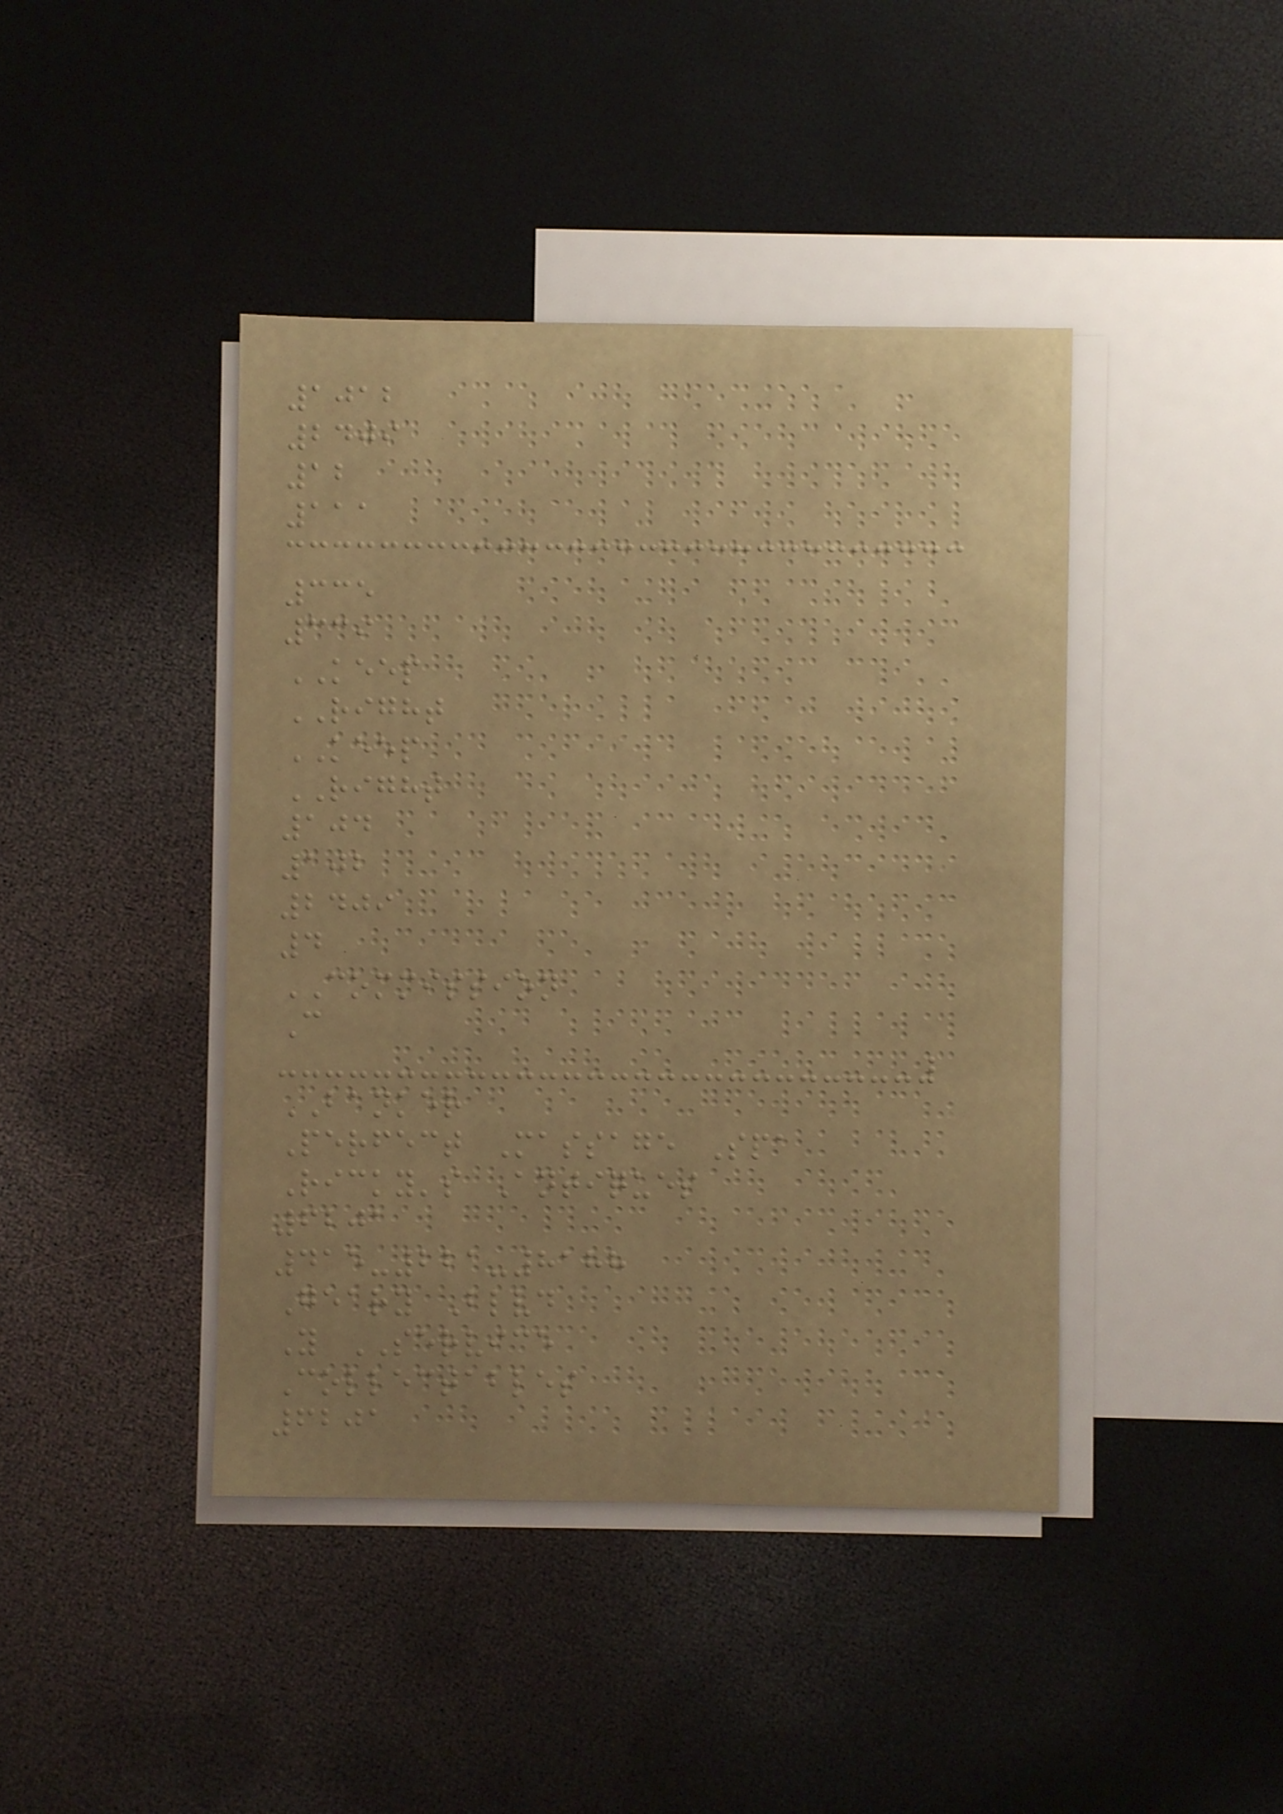1012
2409
12
111
335
339
KEEP
RIGHT
KEEP
RIGHT
104
102
2409
4
COMMISSION
C
BANKER
Perfect Massage Spa
Ricky's Antiques
6201
415-221-8188
Geary Blvd
Y SERVICE
Collectables
6201
